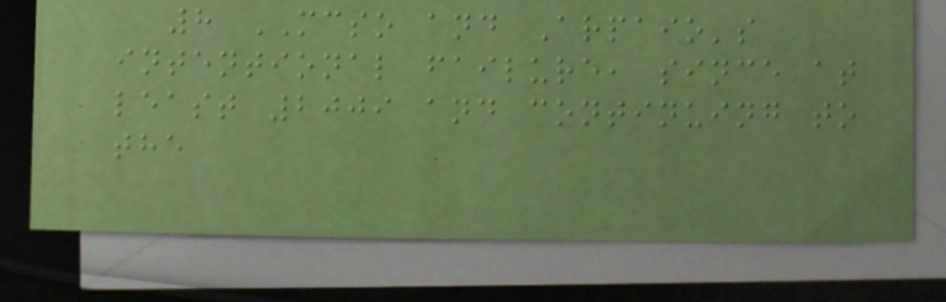8 MCSO and Arpaio's
intentional failure, since at
least 2009 and continuing to
the
